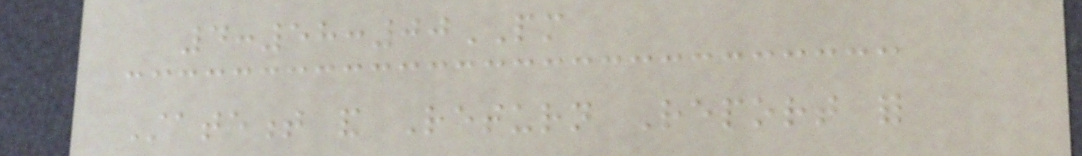4:58:00PM
Statement and Return Report for
